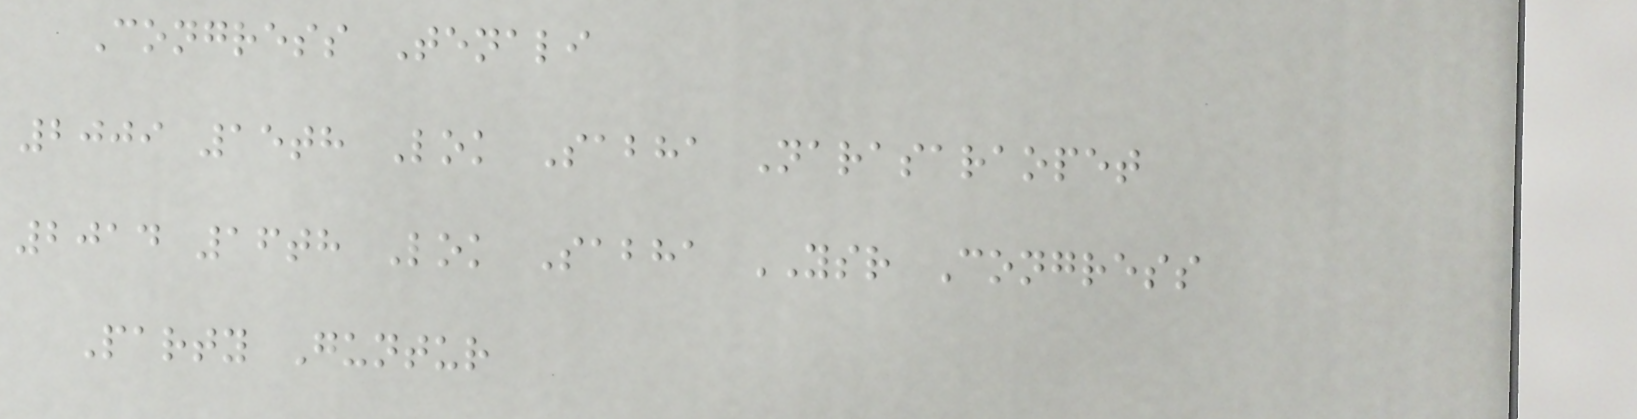Congress Tenali
2009 15th Lok Sabha Narasaraopet
2014 16th Lok Sabha YSR Congress
Party Guntur
